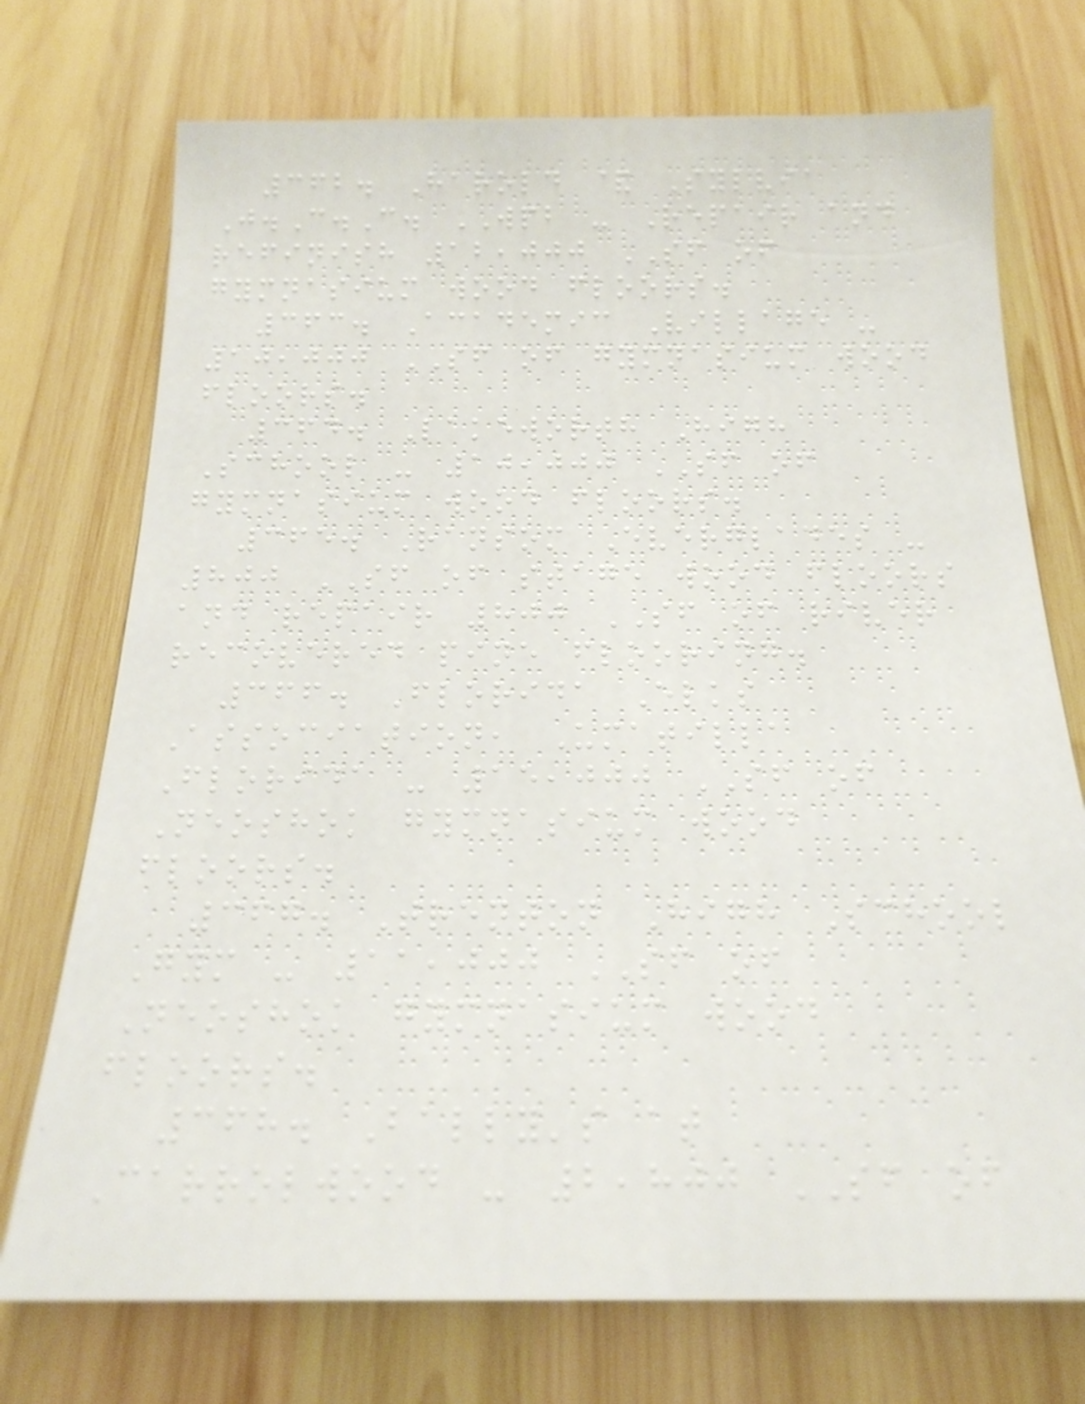362. Harold & Sylvia
J.C.C. WPB - Repair and
refinish 12,000 SF of
gymnasium wood floors.
363. Academic Village -
10,000 SF of gymnasium wood
floors.
364. Lakeworth High
School - 10,000 SF of
gymnasium wood floors.
365. Ransom Everglades -
800 SF of stage wood floors
and repair 800 SF of river
recovered pine flooring.
366. Florida Elks
Association, Umatilla
Florida - 15,000 SF of
Neoshok gymnasium wood
floors.
367. Trenton High School
Gym - 11,000 SF of
Neoshok gymnasium wood
floors.
368. Bally's at
Carrolwood - 2,800 SF of
